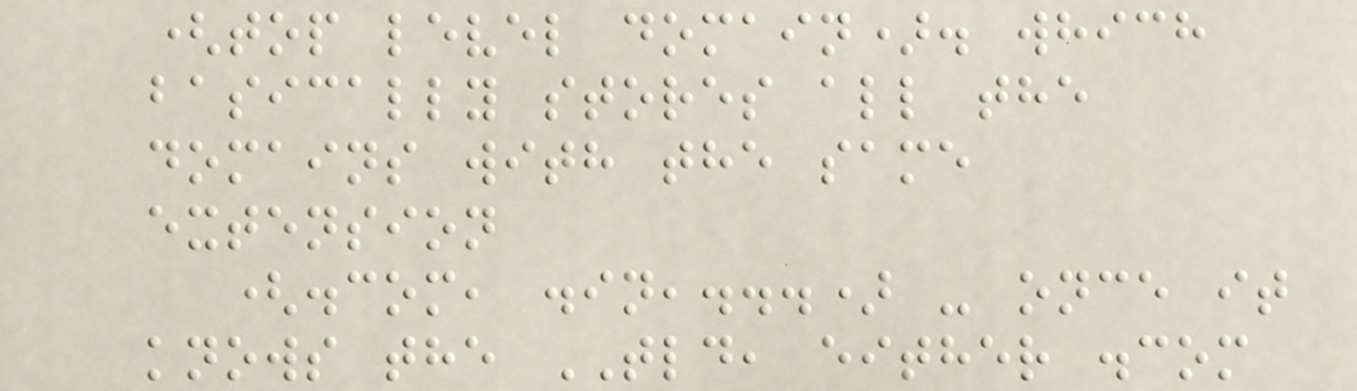(top level domain). which
basically stores all the
domains with the same
extension
(.com, .in,...) - once it
knows the TLD, either .com
